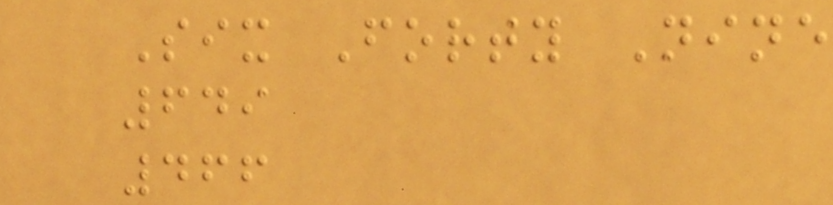Six Forty Nine
649
466
